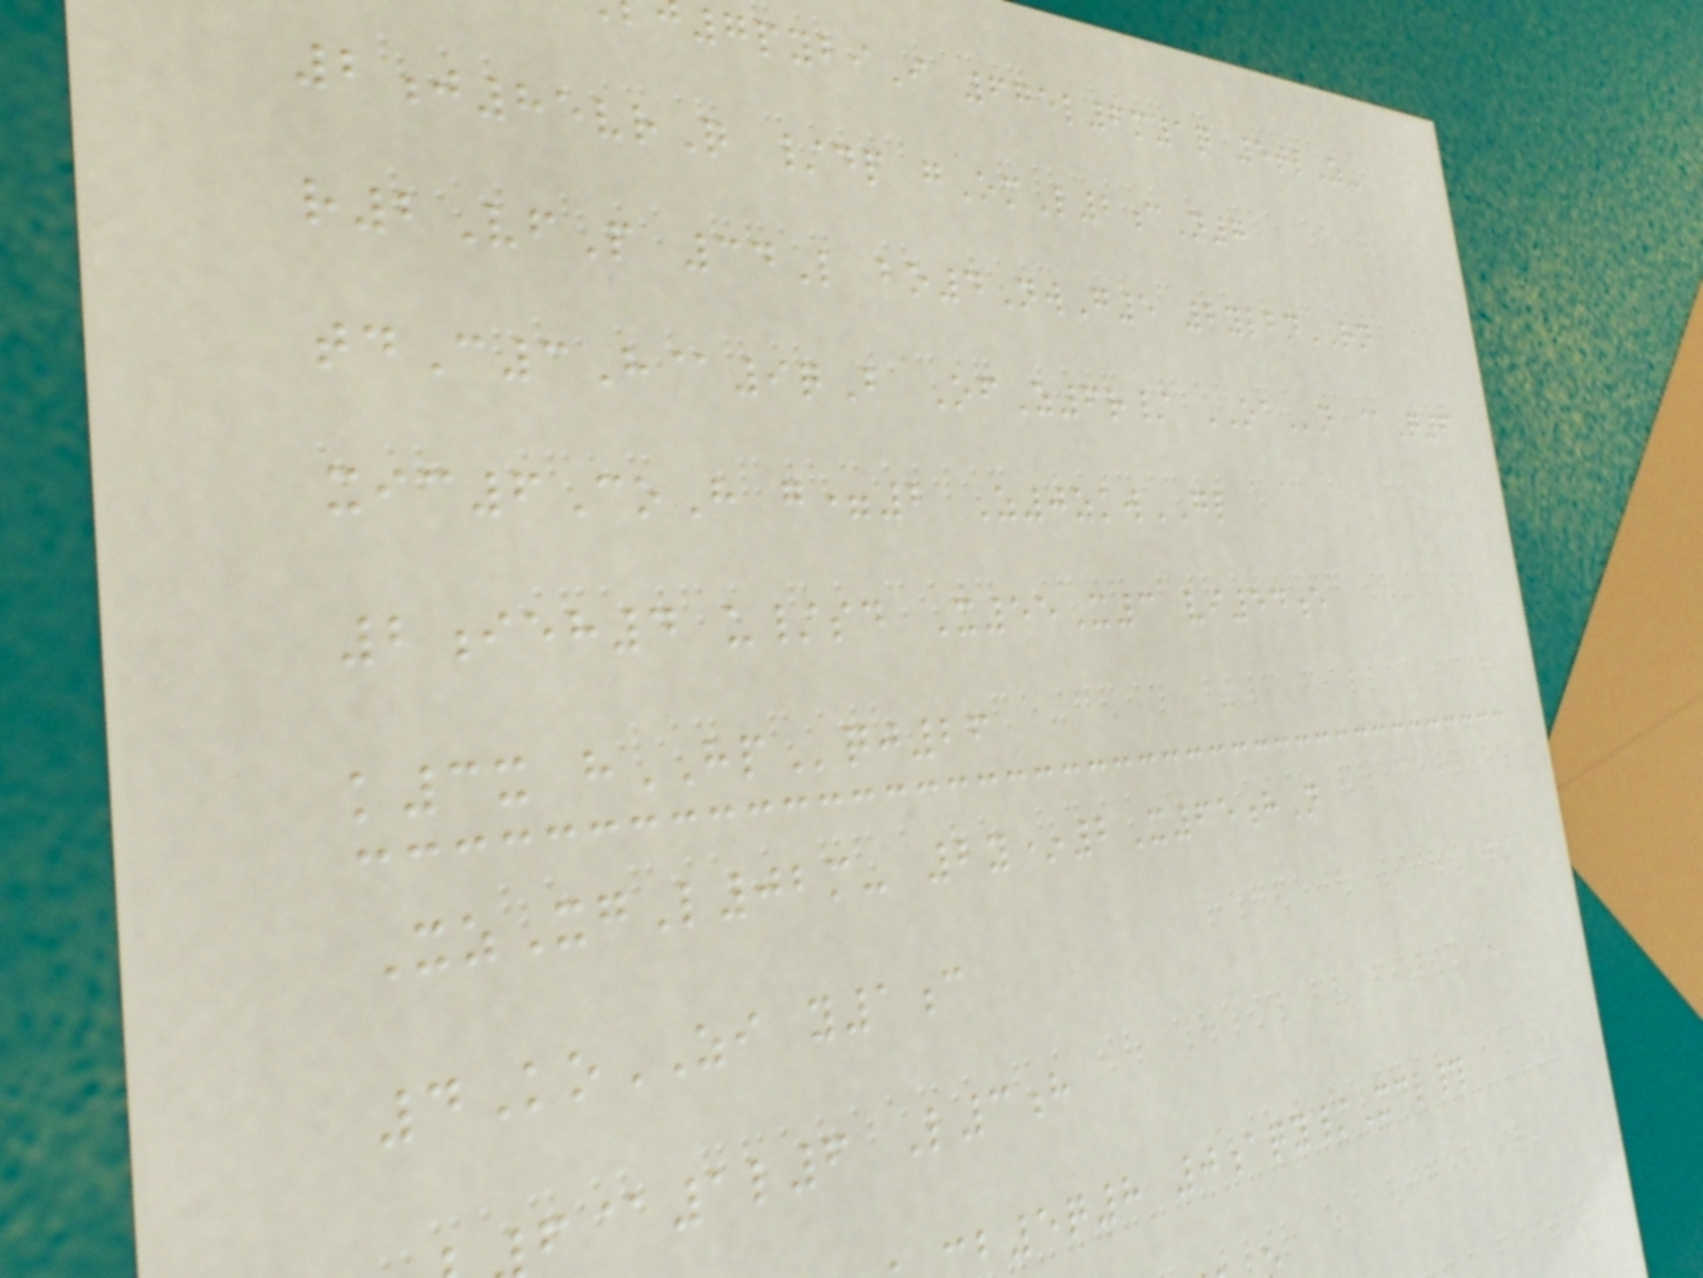7pybiI 675l6m1q 5tlZ-
2j85vrQ /dp gOmL2cN7
r2VfP 34L bo4NwG5 2ylbnRN
tdC3H@9qB OfZ6r/ OAn @Q6
xic6CoH g=2 Z0zkwGL
2ieh4 u/sd X55X3 vi54e
k3x hHPqj26
XzXgL02m- 2y*2X65hN
4KoZI y1c
@1l6 L3h
b5q8 0aqy/Xdl#
